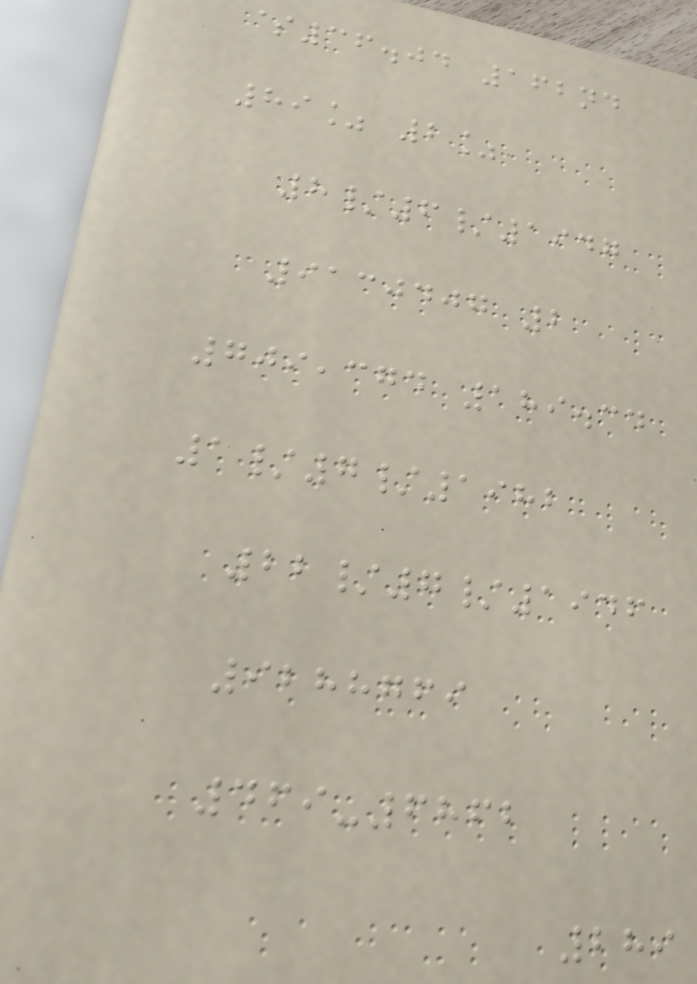$36.04 162nd
89% 2%
8/6/1947
9130407 2
709,374 189.34
1/7/1982
22/7/1946
9288769
469-6862
289
